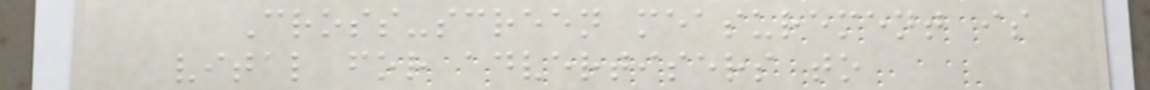Cross-screen measurement is
vital for advertisers to
